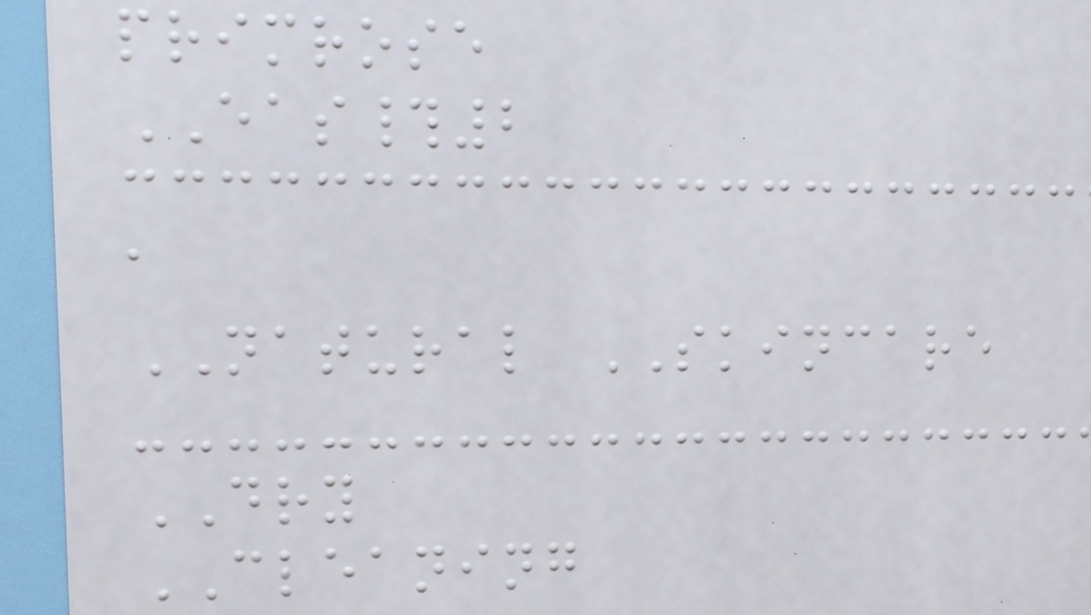primrose
EAS#2
a
NATURAL SKINCARE
DRY
CLEANING
